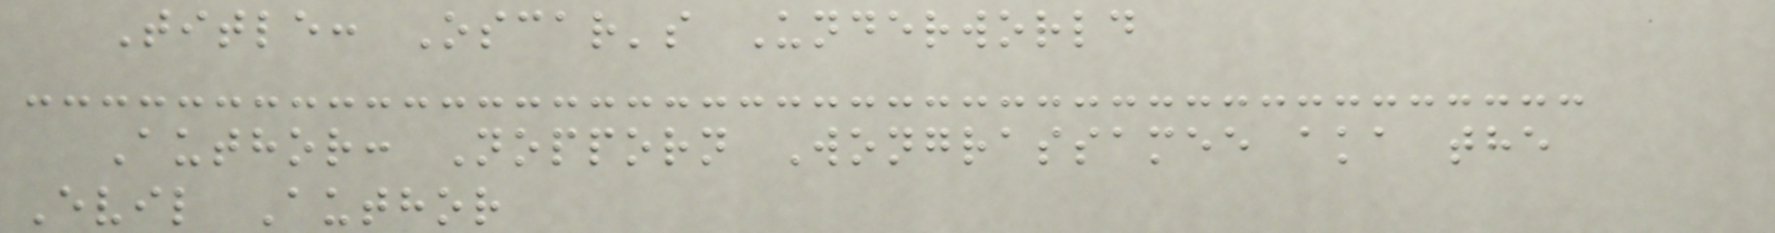Title: Oscar's Underworld
Author: Nopporn Wongrassamee aka the
Evil Author
